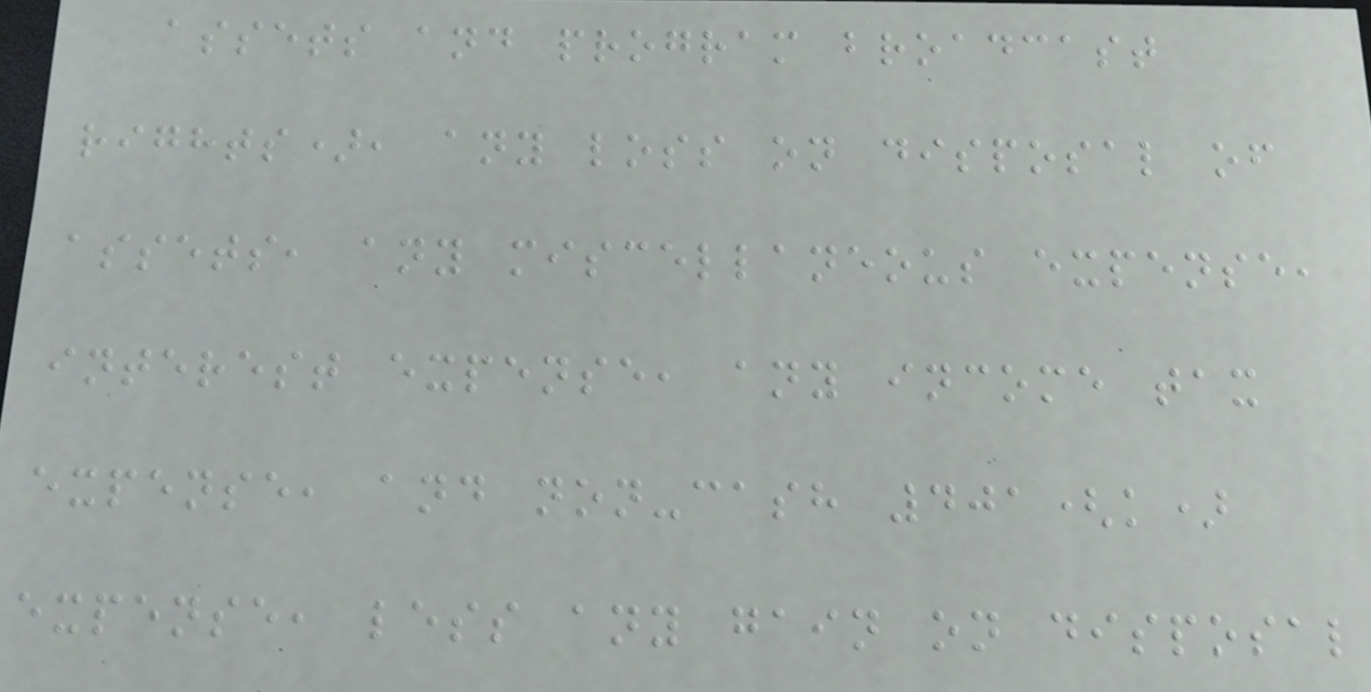assets and program broadcast
rights), any loss on disposal of
assets, any miscellaneous expense,
interest expense, any income tax
expense, and non-cash 401(k)
expense, less any gain on disposal
